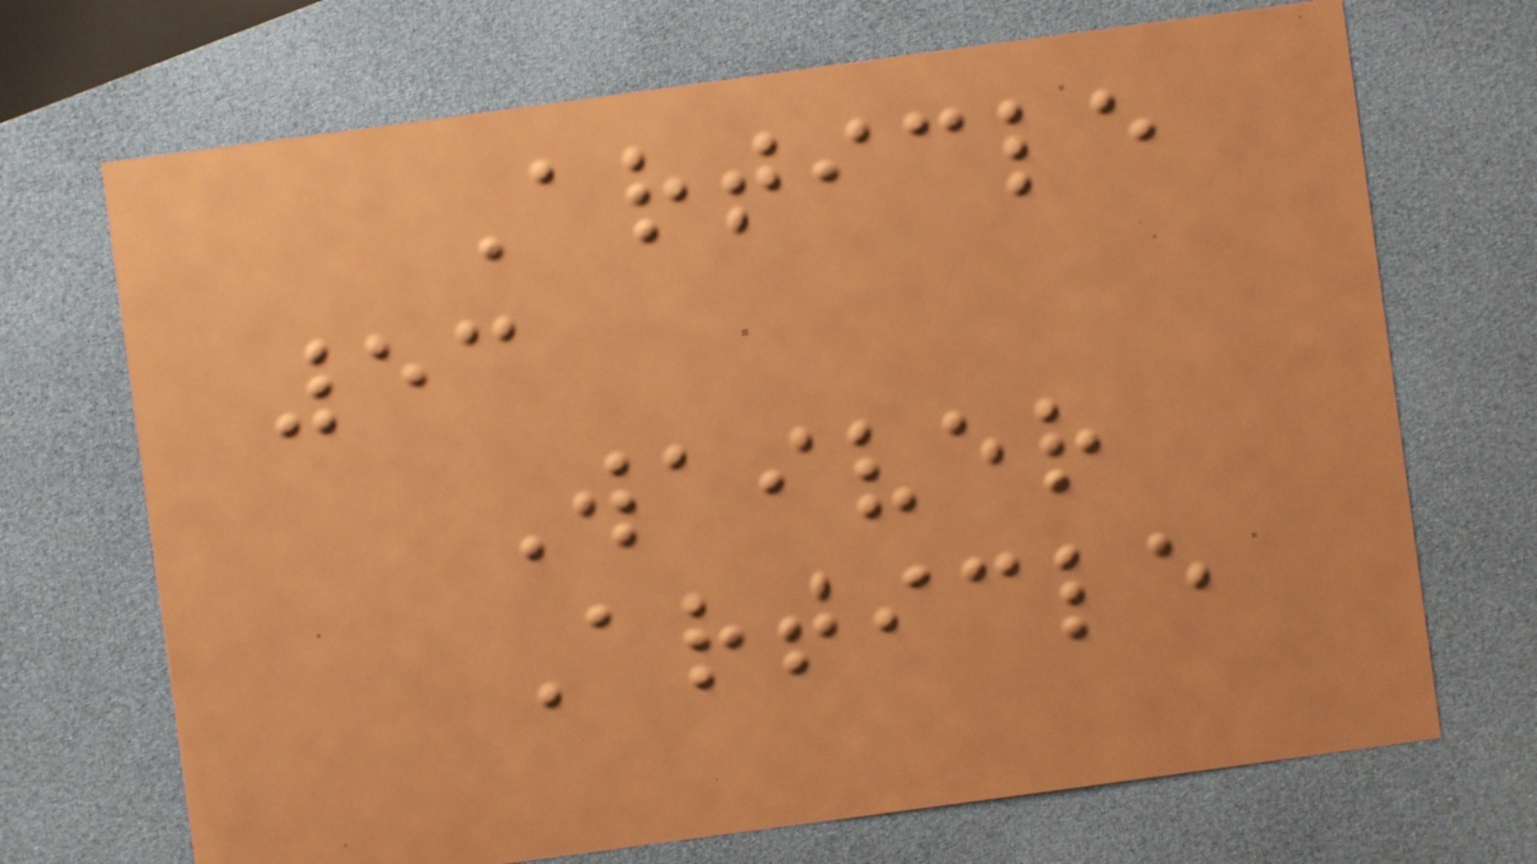Article
53
Waiver
Article
